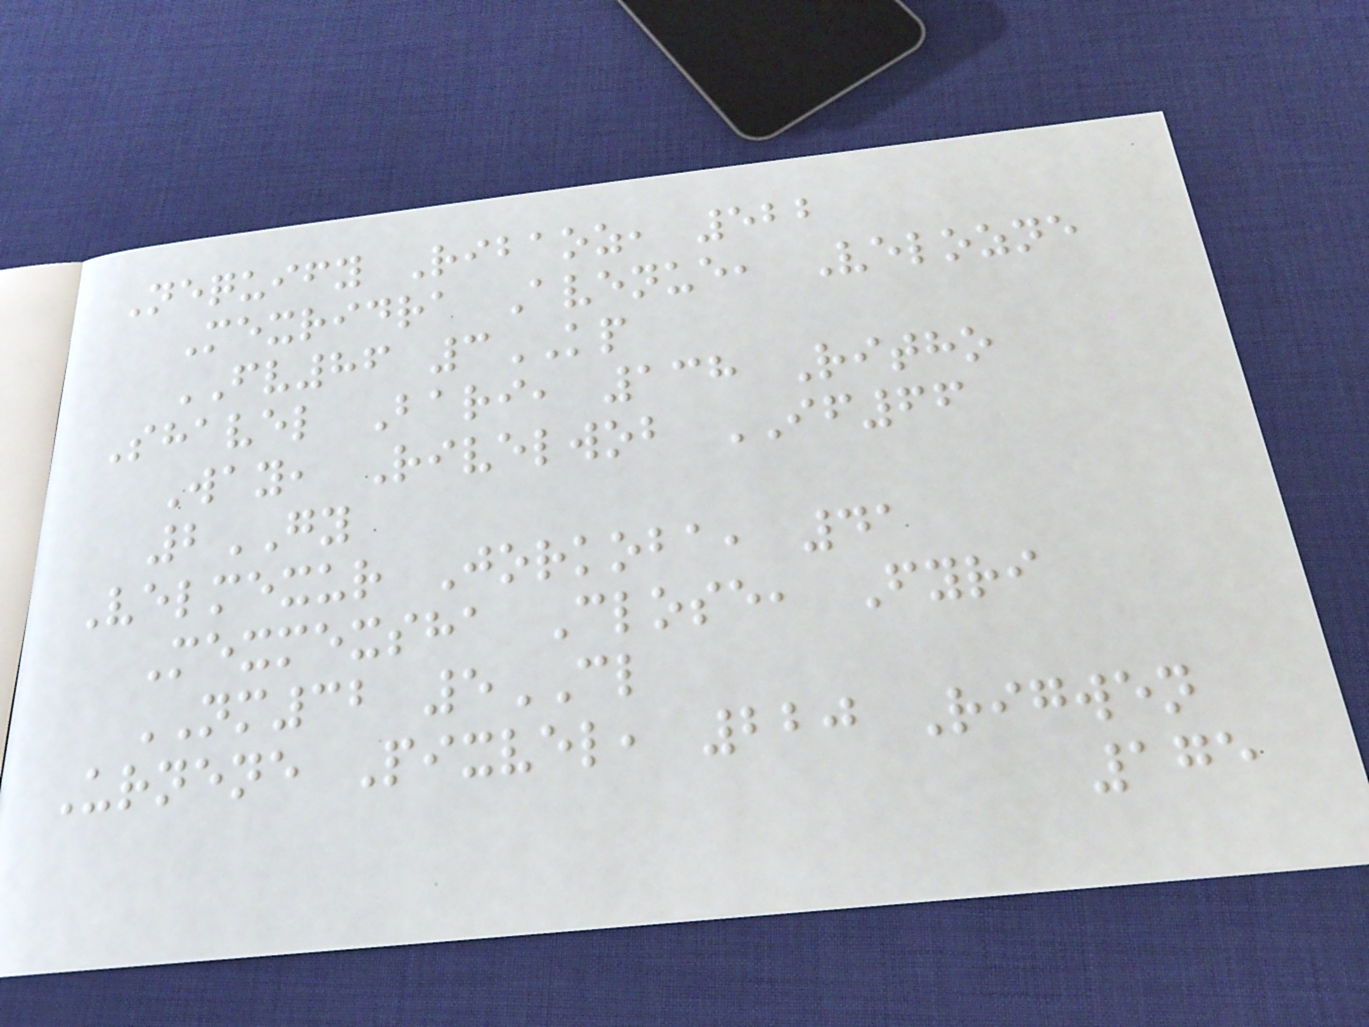Nequify Ribaoz, 522
Mexridra Avenue, Velozne
FV86 3KP
Shavel Bari, 138 Ritho
Way, Rivelwob IF66
2GY
Velmexur Jorkoba, 41
Mexmexsha Close, Fyri
NM32 5CL
Urnene Pixvel, 220 Rigwen
175
